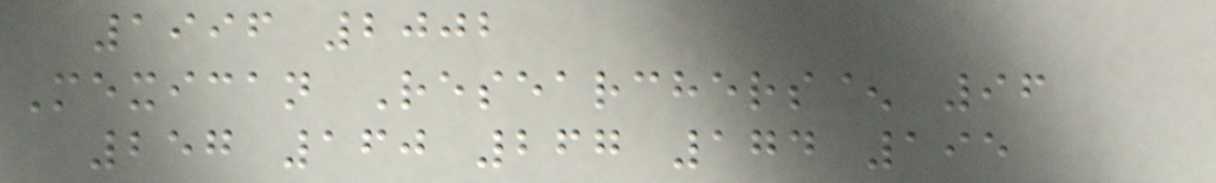1996 2002
Mexican Researchers^ 96
257 160 267 174 195
